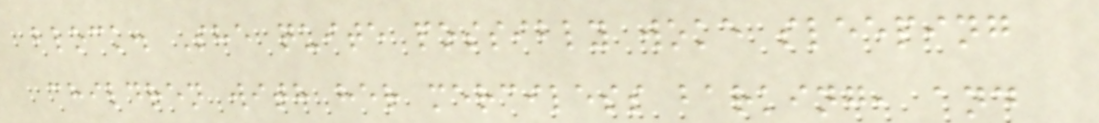block. She quite possibly woke sleeping
children with her merciless barking, and
